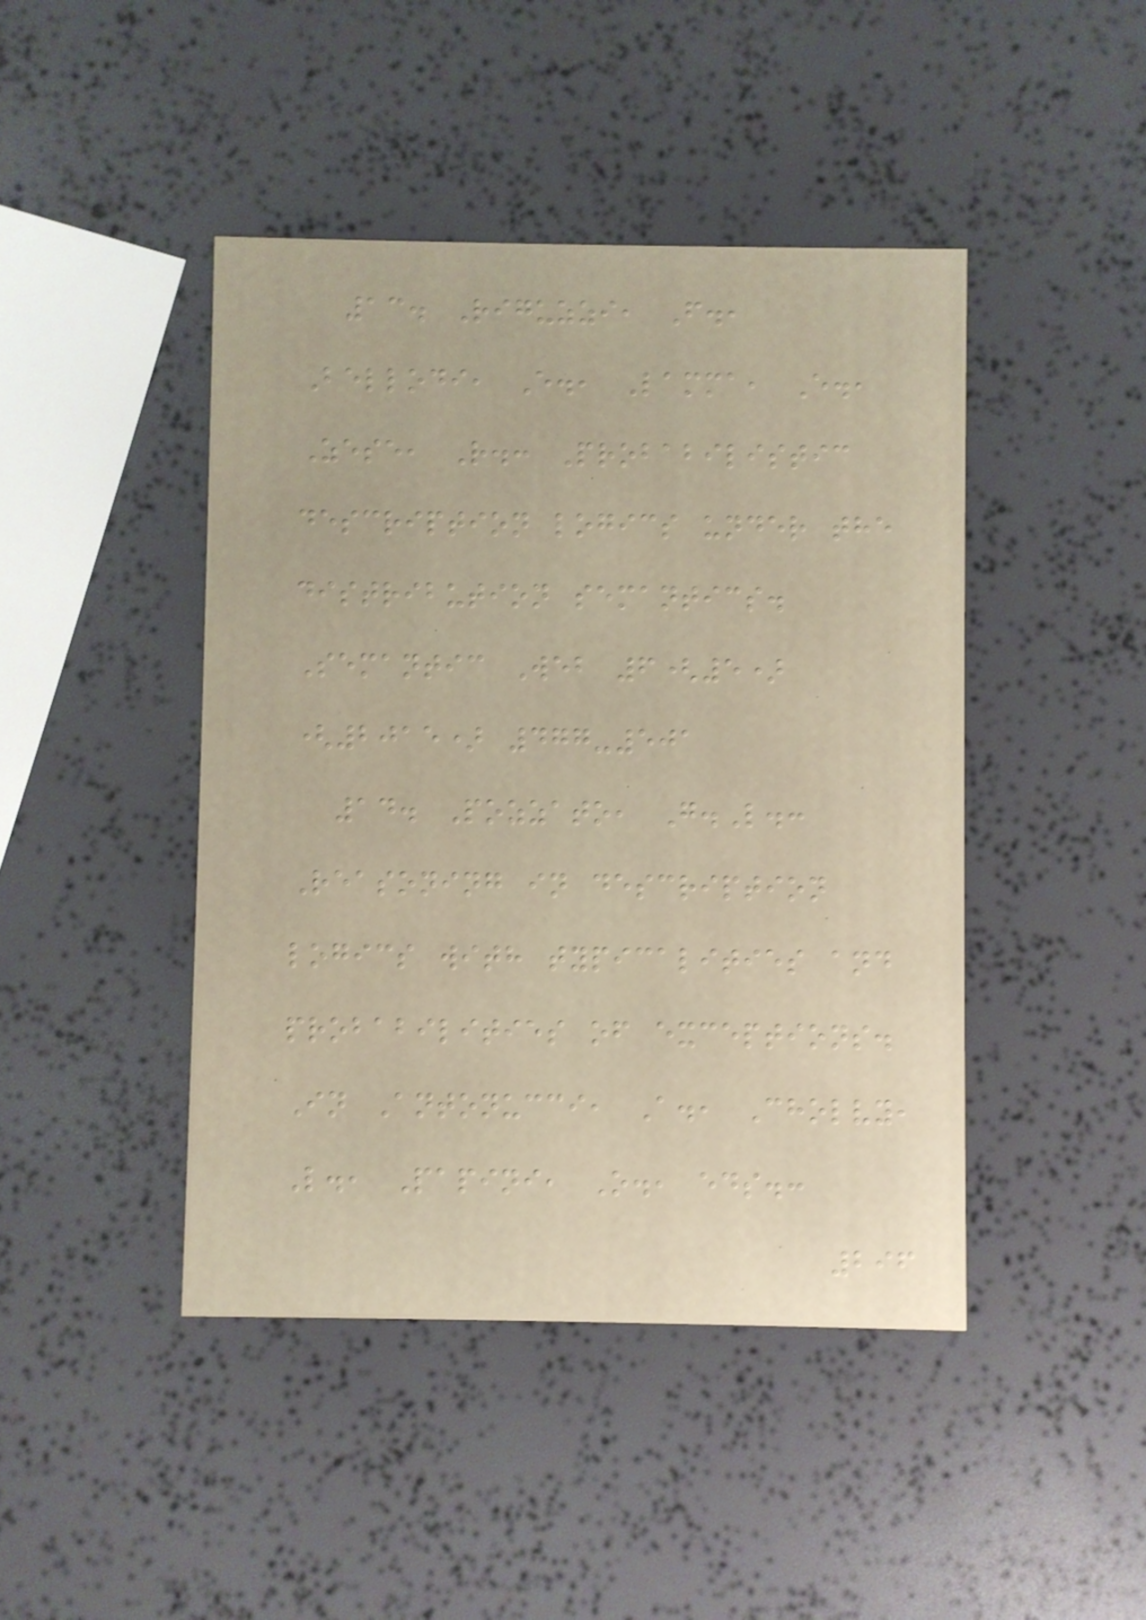13. Riguzzi, F.,
Bellodi, E., Lamma, E.,
Zese, R.: Probabilistic
description logics under the
distribution semantics.
Semantic Web 6(5)
(2015) 477-501
14. Pozzato, G.L.:
Reasoning in description
logics with typicalities and
probabilities of exceptions.
In Antonucci, A., Cholvy,
L., Papini, O., eds.:
296
